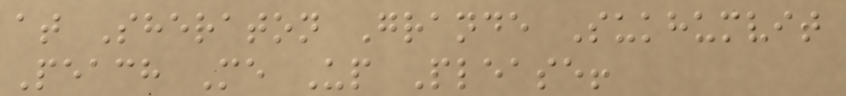at Sheraton Grande Sukhumvit
Peach Me Up Please!
